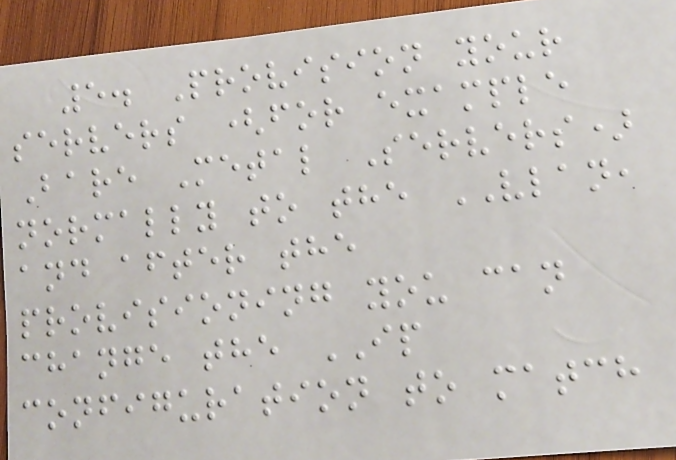5. Provision your
servers (for example
Bare Metal Servers)
normally to the VLAN,
and after the
provisioning you can
change the IP
configuration to match
